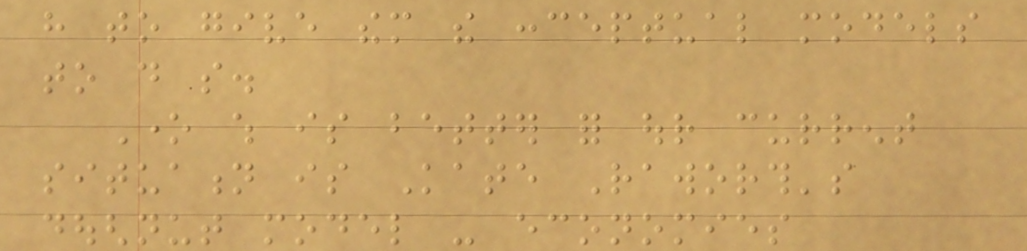have to give them the conceptual models
to do so.
One which is better for our current
situation is Kate Raworth's
doughnut model - economies
